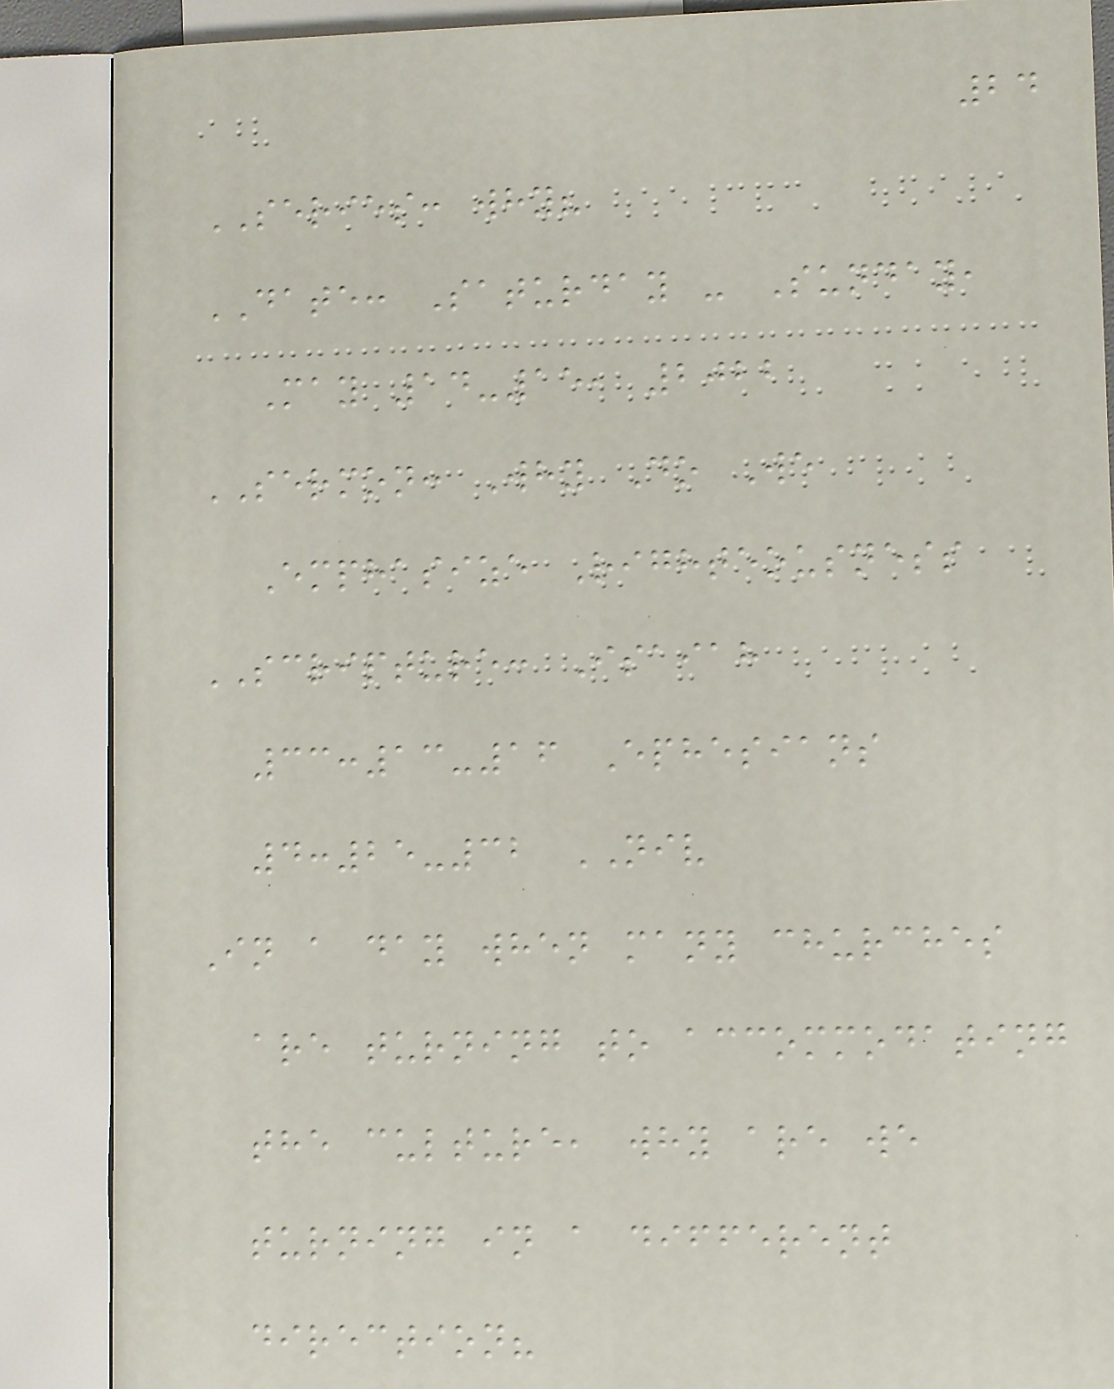24
SERIES: why?
DATE: Saturday - Sunday,
May 14-15, 2022
SERMON: Why Do We
Emphasize Righteousness
SCRIPTURE: Isaiah
33:13-16 Ephesians
4:25-32 NIV
In a day when many churches
are turning to accommodating
the culture, why are we
turning in a different
direction?
